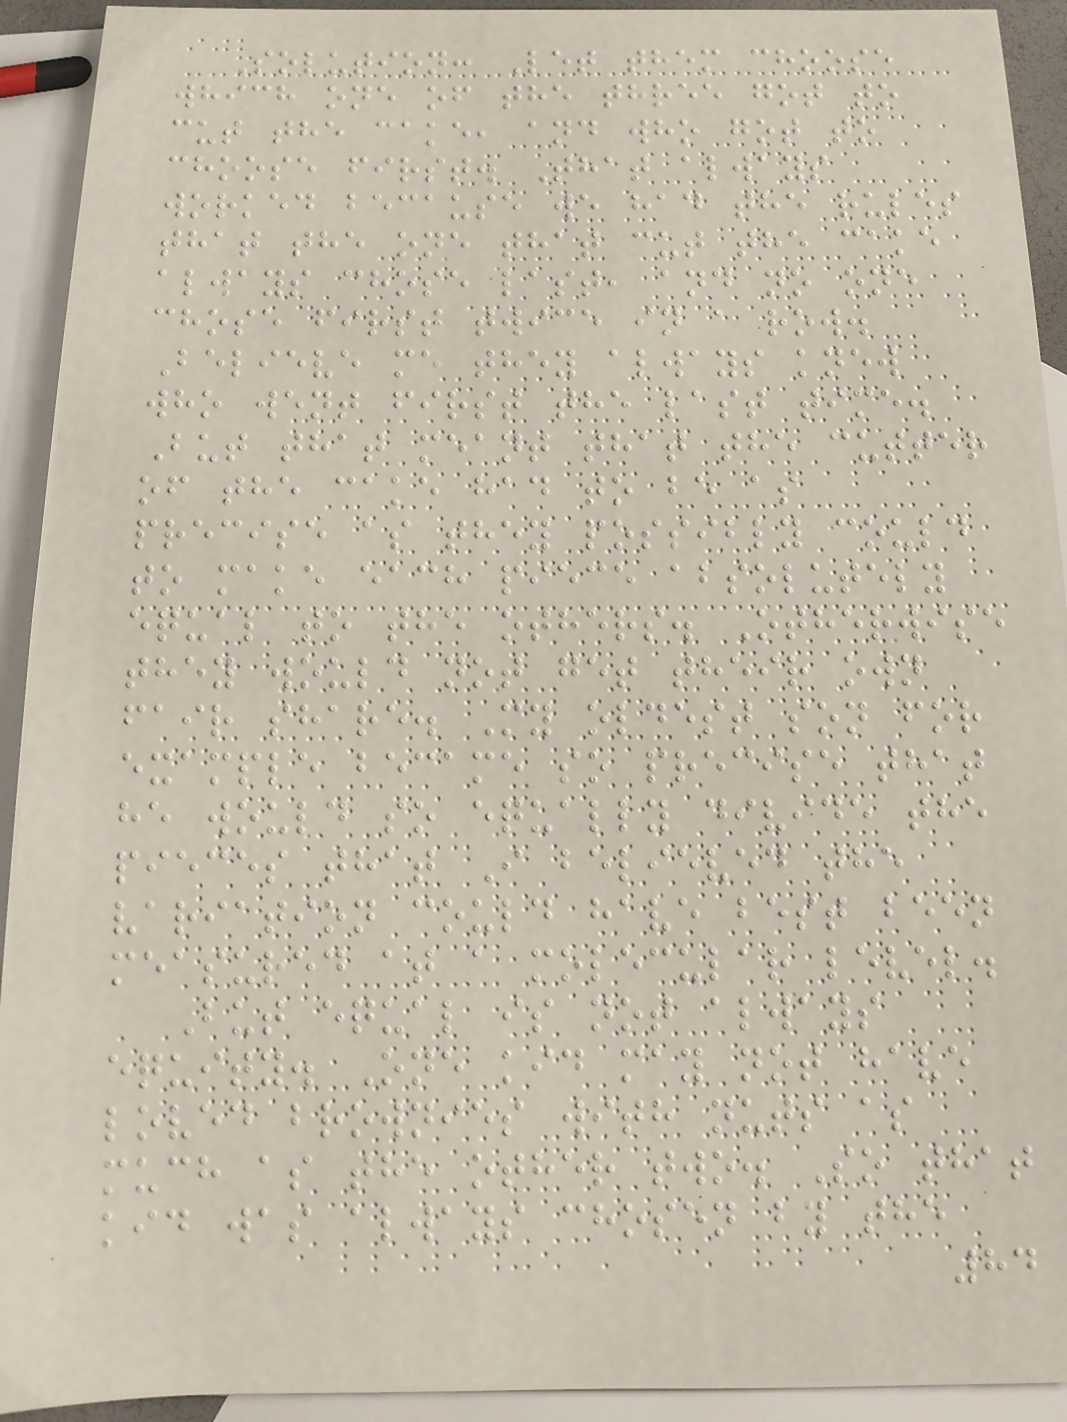Solution: Let them choose
which one of the three got to
cut the cake, and who got to
choose first. That always
worked because we had the rules
that the one that cut the cake
always chose last, and no one
chose first twice in a row.
Believe me they always knew
who went first the last time.
But that meant that the cutter
of the cake had to be as
precise as they possibly could
to make each piece absolutely
equal to the others. Otherwise
they would not get their own
fair share. My oldest son for
example became so precise that
he would so equally divide the
pieces that I believed the
variation could have best been
measured at a molecular level.
But equal is not always
equity. One kid may not have
loved brownies with nuts as
much as the other two. So that
kid was always chosen by the
84
